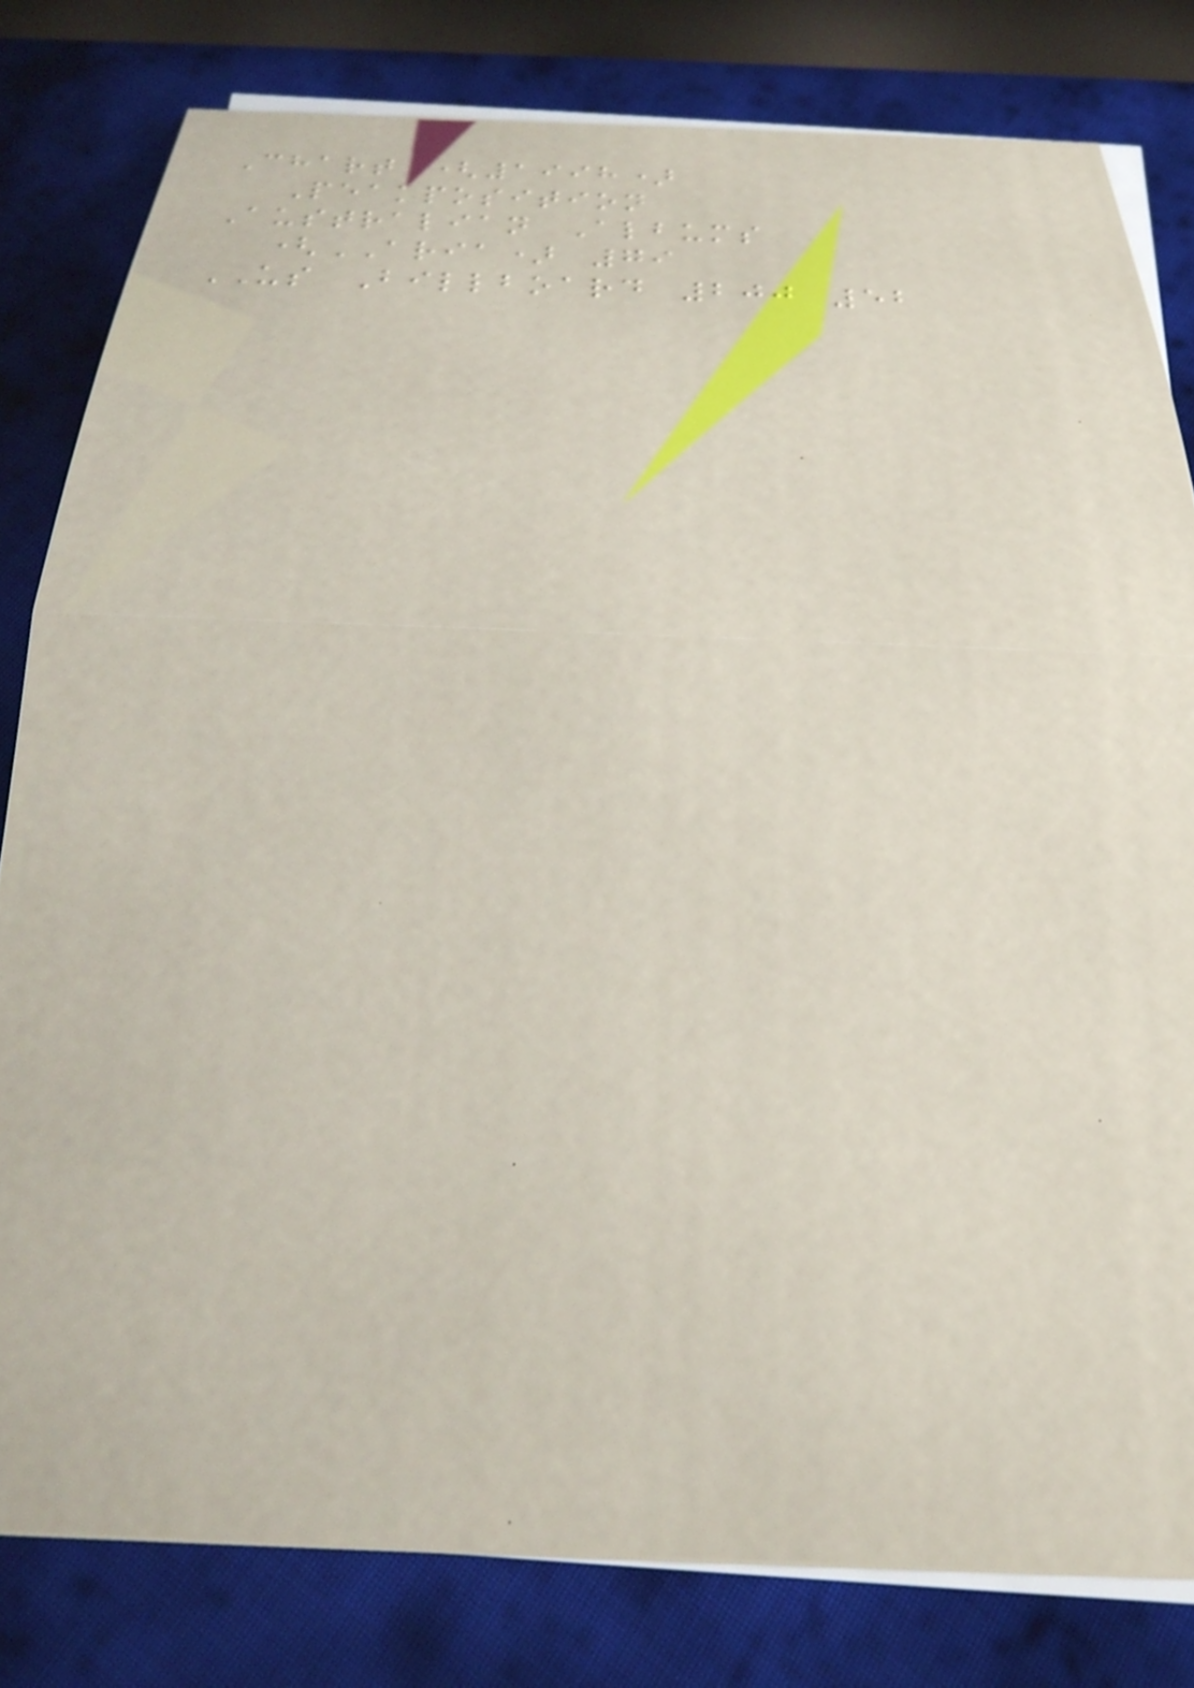Chart (1998)
Peakposition
Australian Albums
(ARIA) 79
US Billboard 200 52
